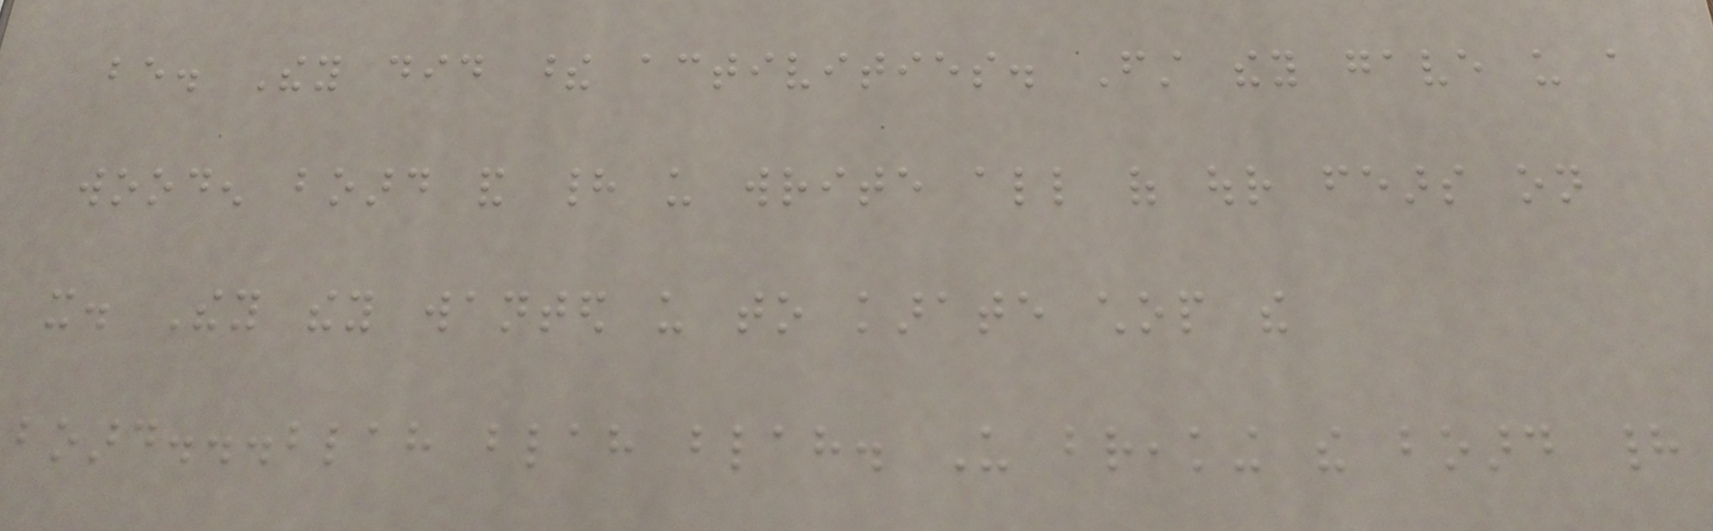be. They did these activities. First they gave us a
wooden board and had us write all of our fears on
it. They they wanted us to karate chop the
board...blah blah blah. Us breaking the board had
